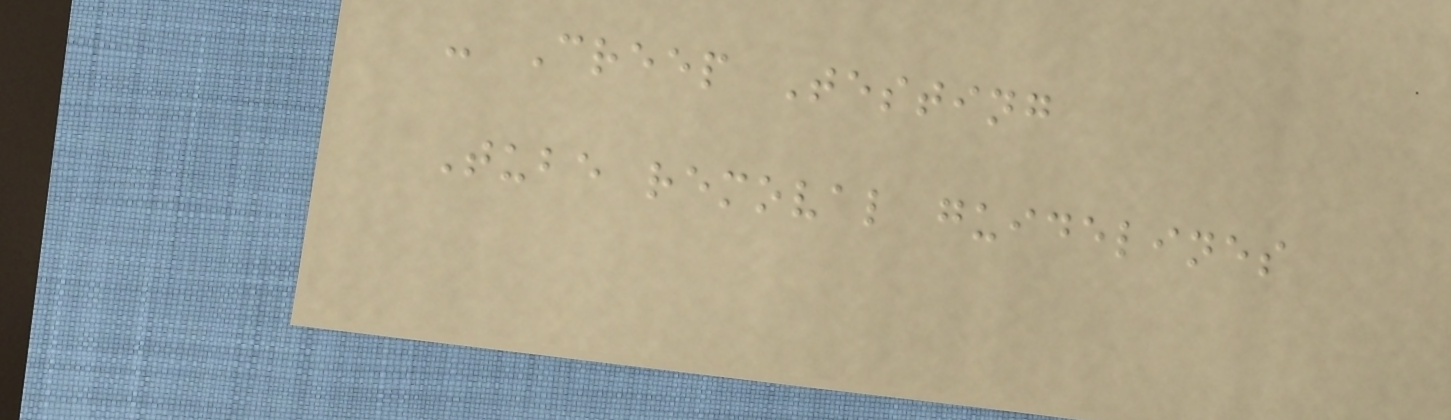- Creep Testing
Tube removal guidelines
